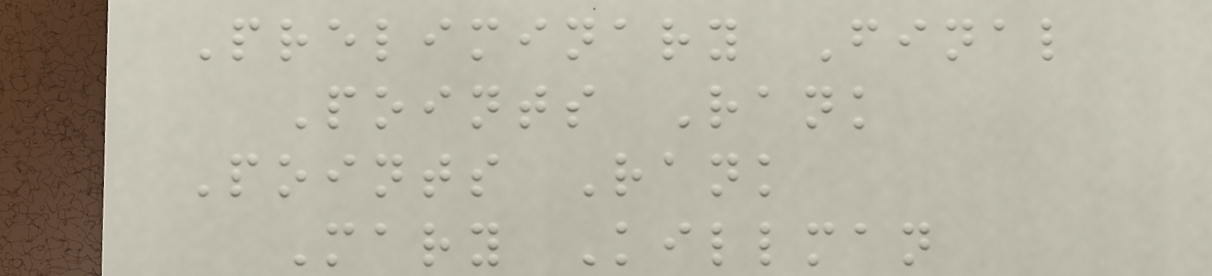Preliminary Final
Points Rank
Points Rank
Mary Killman
